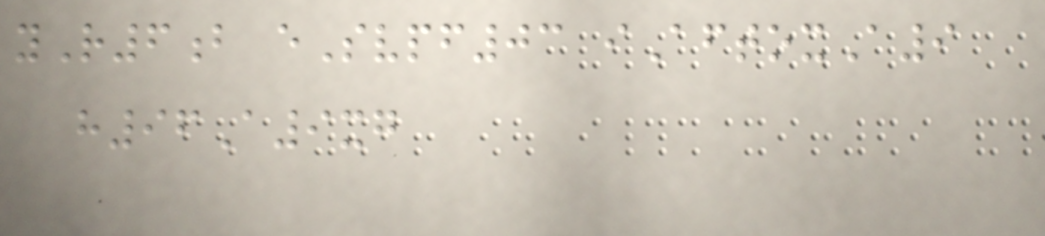yR6b eSvpf03 iAftoxA9
h96A9xg
